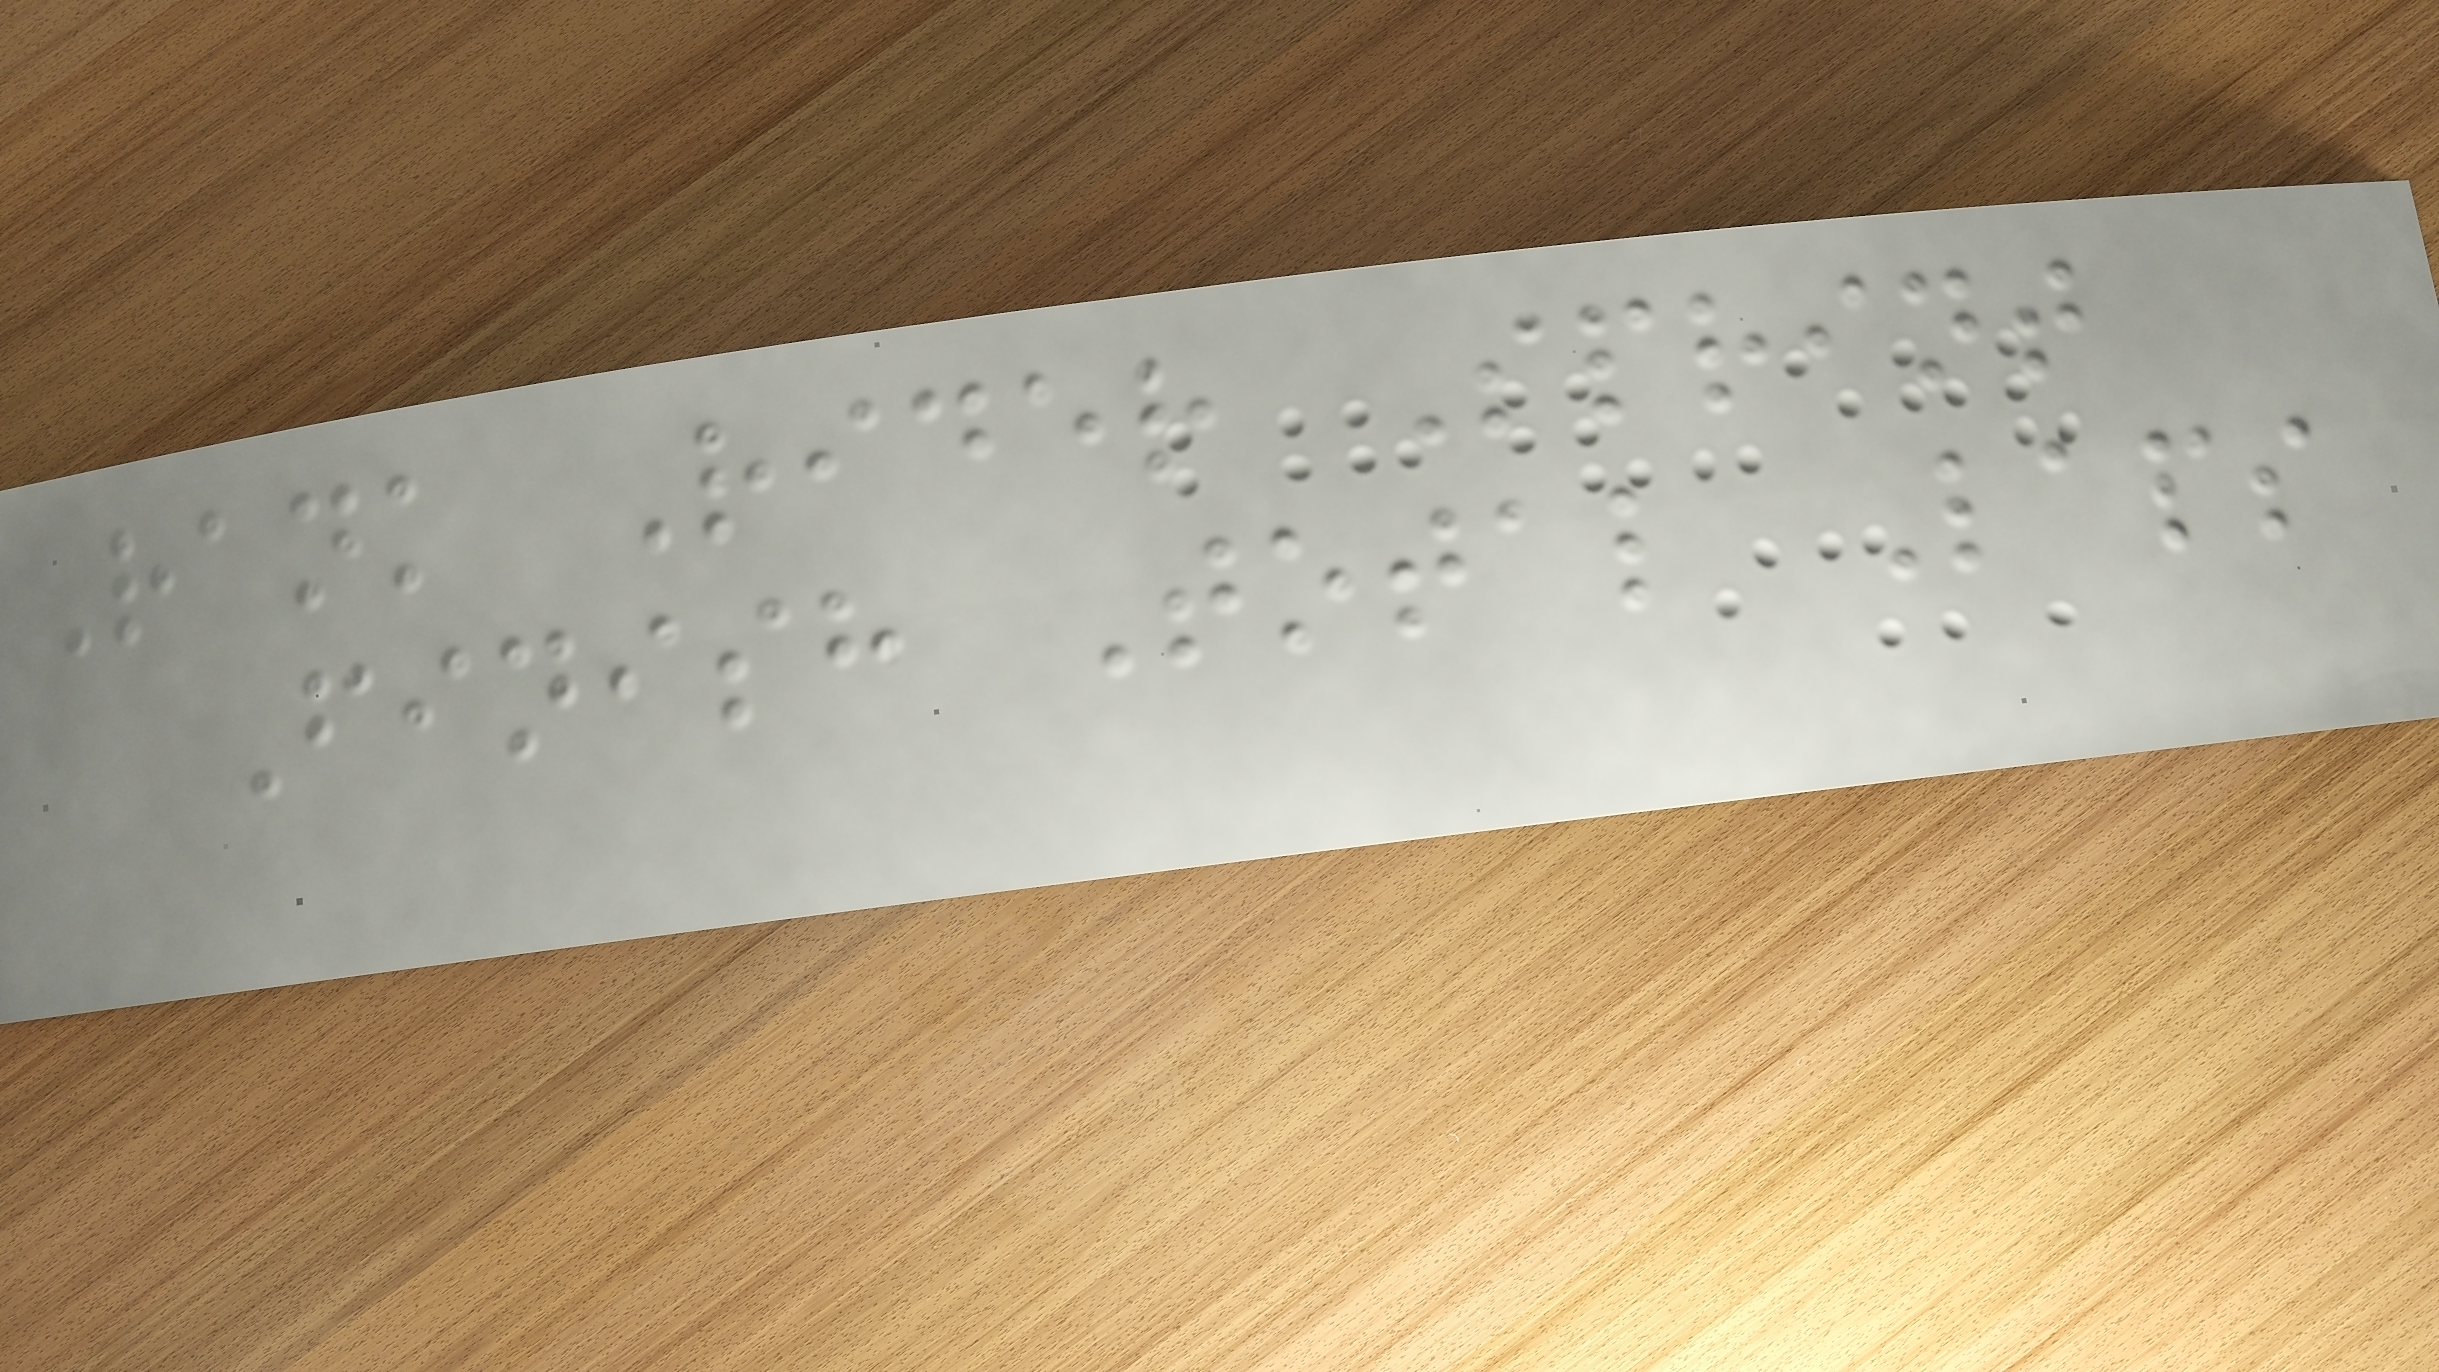Rank Rider Sprint
Finish Total Laps
